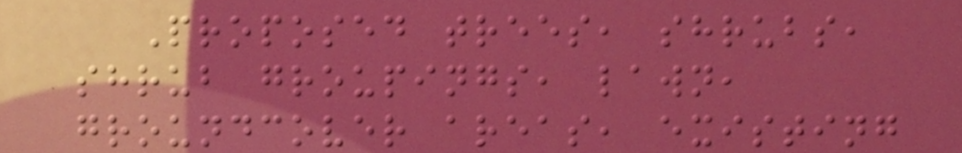Proposed trees, shrubs,
shrub groupings, lawn,
groundcover areas, existing
